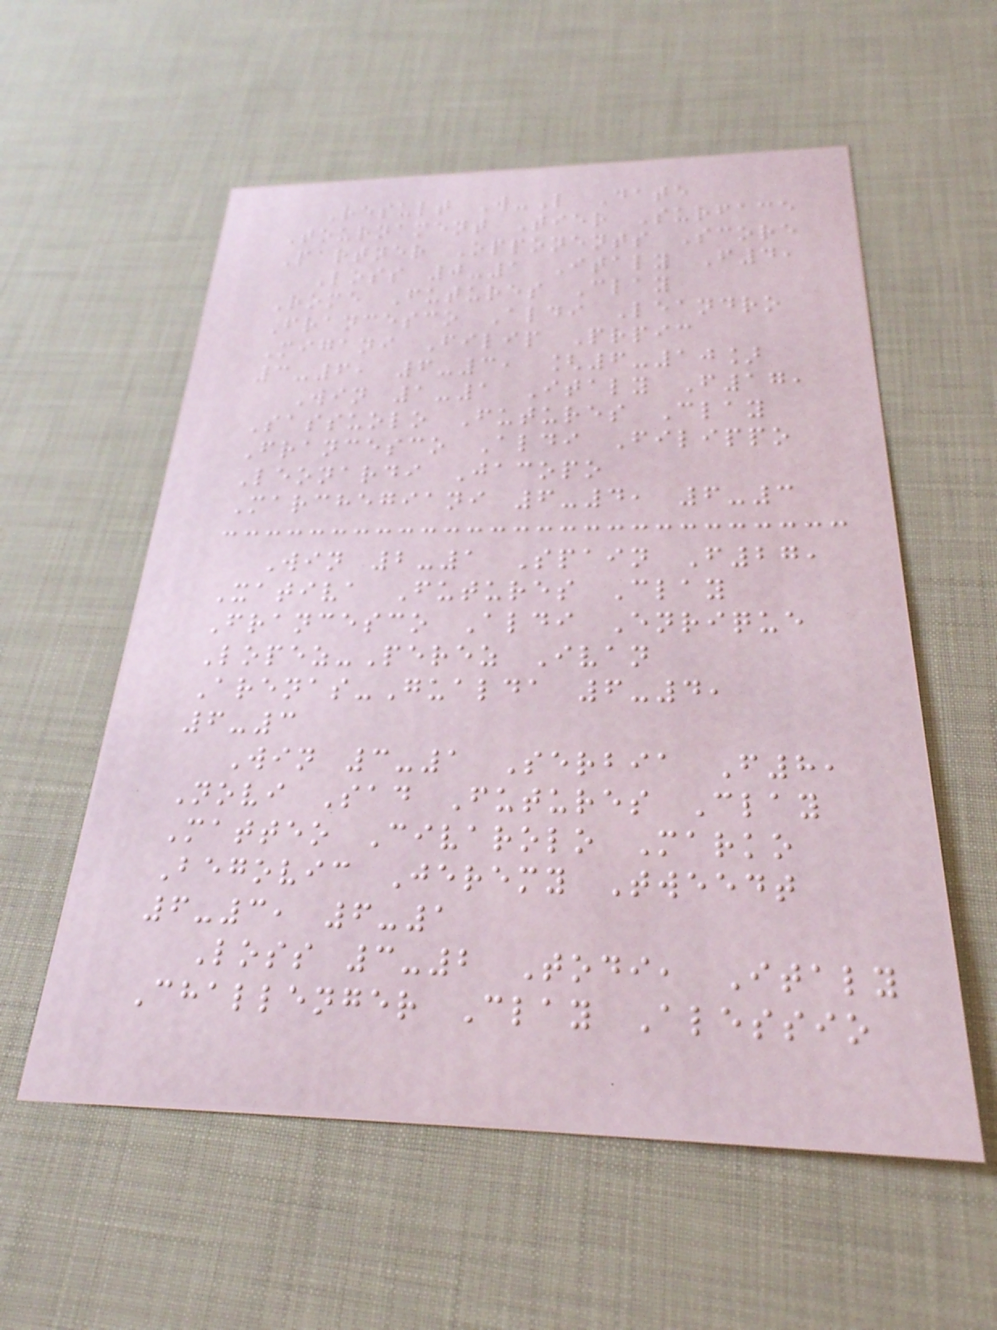Result W-L Date
Tournament Tier Surface
Partner Opponents Score
Loss 0-1 Italy F4,
Rome Futures Clay
Francesco Aldi Leandro
Migani Filip Prpic
3-6, 6-3, [6-10]
Win 1-1 Italy F17,
Sassuolo Futures Clay
Francesco Aldi Filippo
Leonardi Jacopo
Marchegiani 6-4, 6-3
Win 2-1 Spain F27,
Xativa Futures Clay
Francesco Aldi Enrique
Lopez-Perez Ivan
Arenas-Gualda 6-4,
6-3
Win 3-1 Serbia F8,
Novi Sad Futures Clay
Matteo Civarolo Marko
Begovic Jeremy Tweedt
6-3, 6-1
Loss 3-2 Todi, Italy
Challenger Clay Alessio
